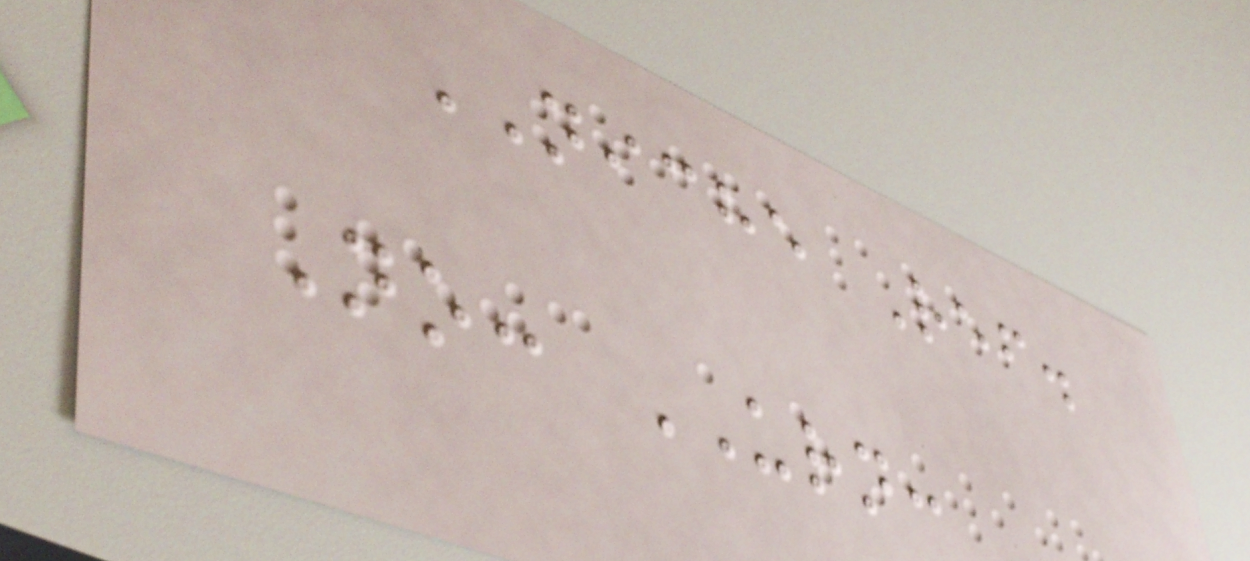NICHE Ref.
No: URN:
